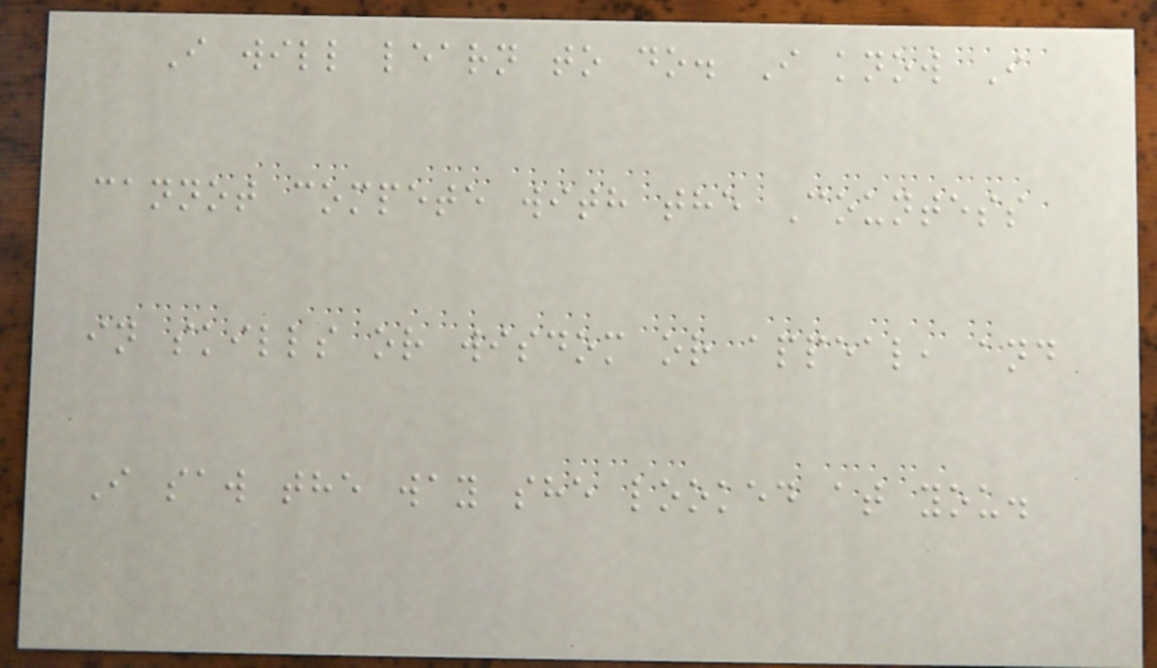I will learn to do. I know I
cannot compete with the Countess
in skills or wisdom or appeal, and
I saw the way she looked at you.
